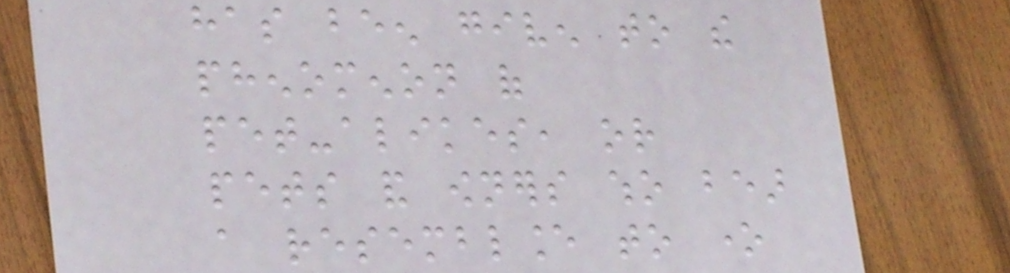has been given to the
phenomenon of
pet-alikes, or
pets and owners who bear
a resemblance to one
